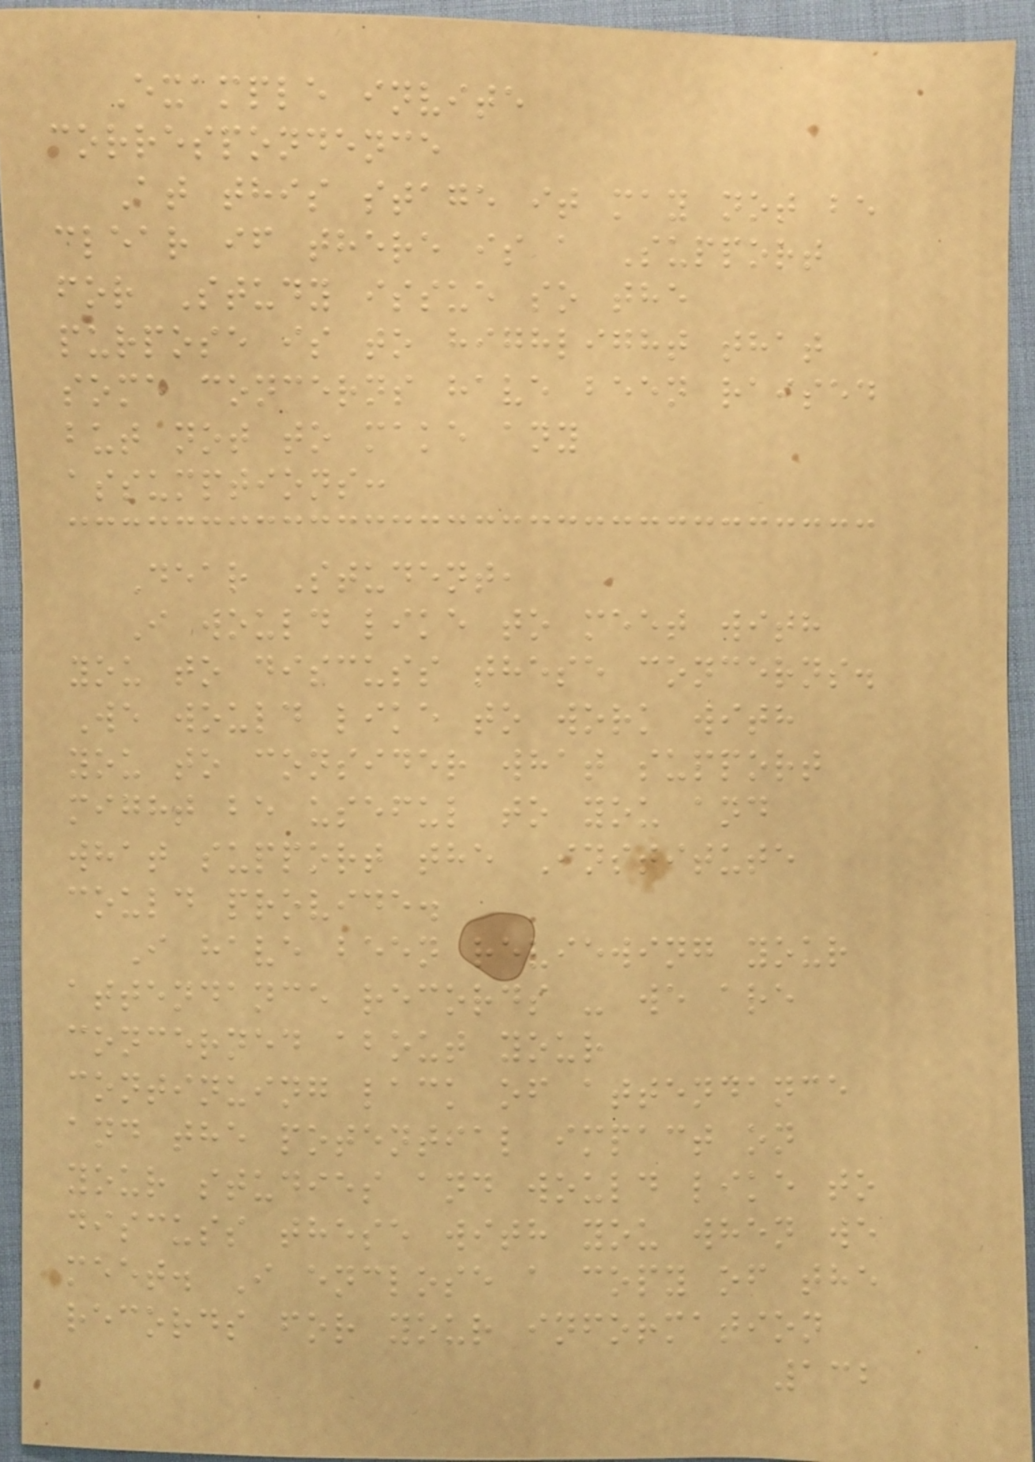Example invite
correspondence
At this stage it may not be
clear if there is a Support
for Study issue so the
purpose is to highlight that
some concerns have been raised
but not to make any
assumptions:
Dear Student,
I would like to meet with
you to discuss these concerns.
We would like to work with
you to consider what support
might be useful to you and
what support the Institute
could provide.
I have been reviewing your
attendance records - we are
concerned about your
continuing lack of attendance
and the potential impact on
your studies and would like to
discuss these with you when we
meet. I enclose a copy of the
records for your information
132
